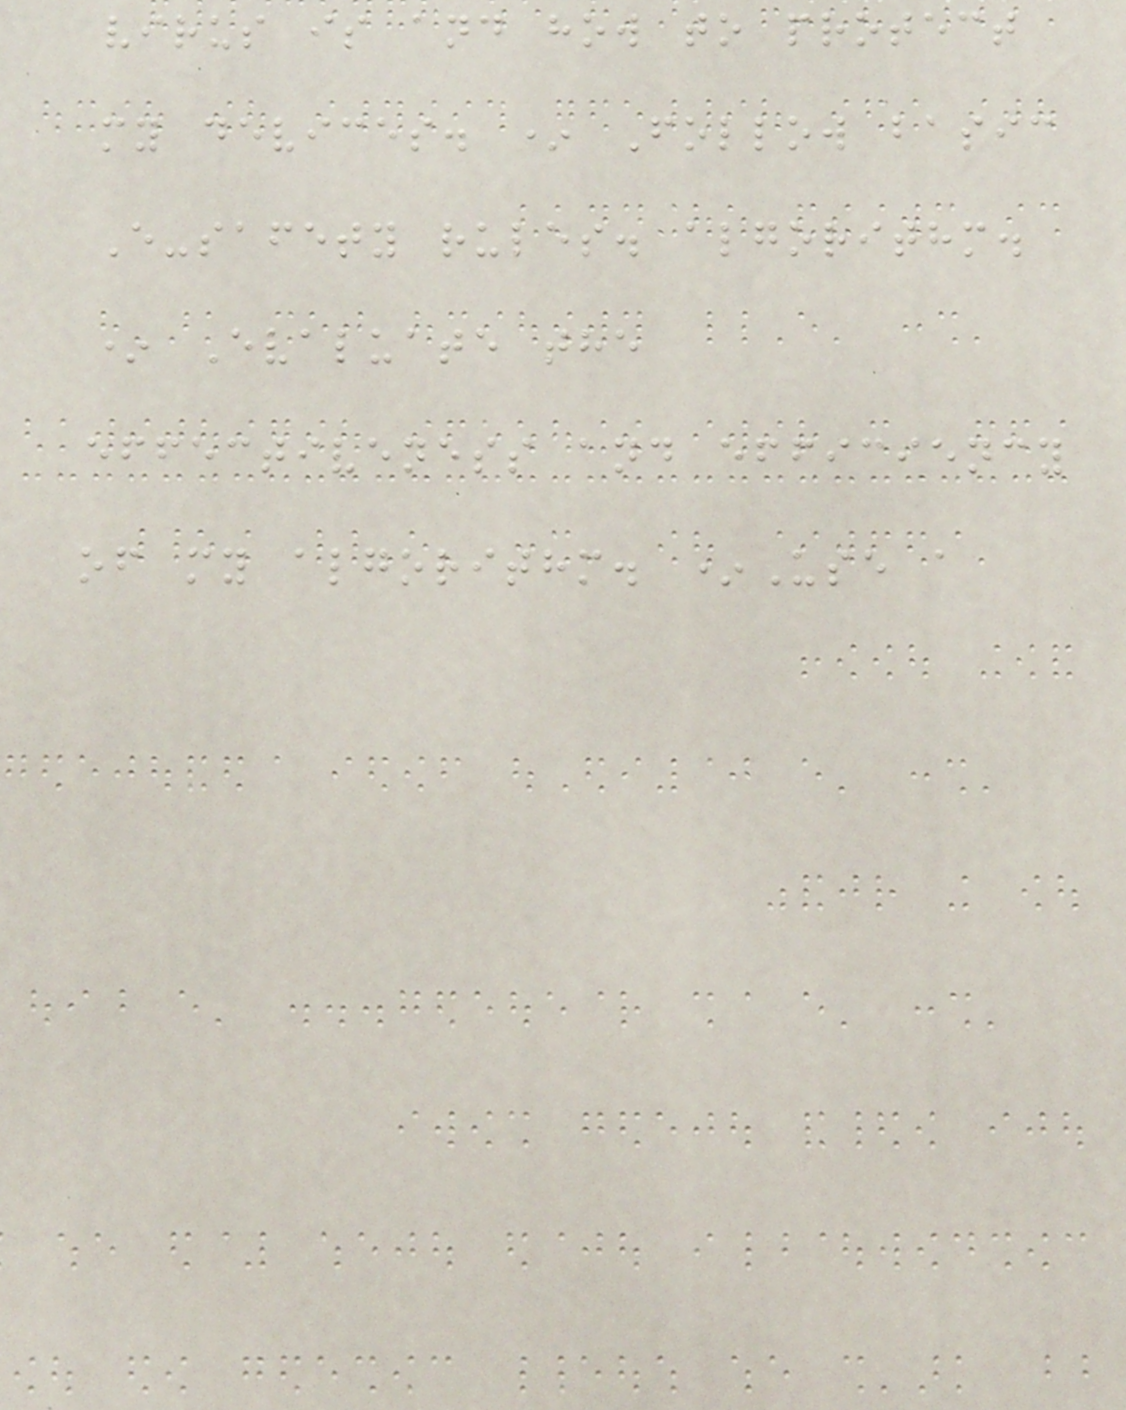virus is and how to protect
my devices. * Follow basic
E-safety rules. algorithm.
* Evaluate the
effectiveness and efficiency
of my algorithm. *Use a
